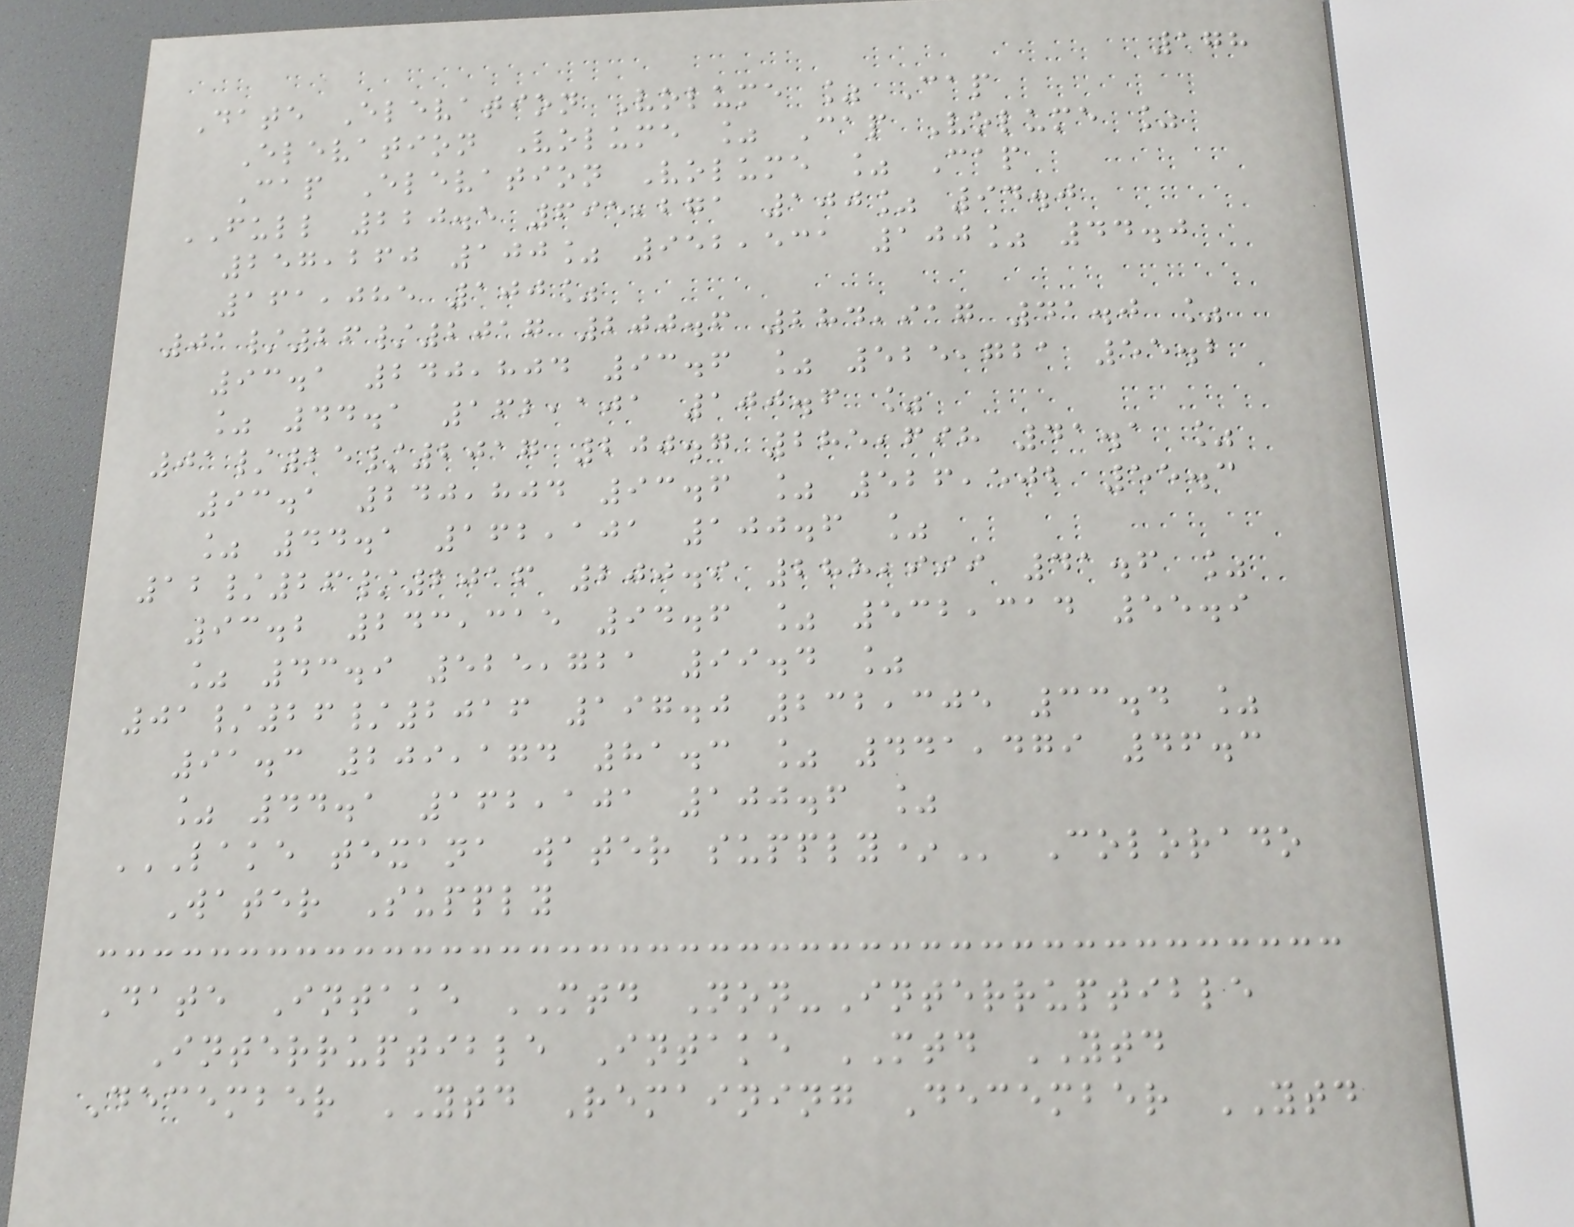178
Date Elevation Volume % Cap
Elevation Volume % Cap Volume %
Cap Elevation Volume % Cap
FULL 220.5 695,271 100% 94.0
257,260 100% 952,531 100% 44.0
161,085 100%
01/26/2017 200.6 284,917 41.0 %
93.1 240,804 93.6 % 525,721 55.2
% 44.1 162,101 100.6 %
01/25/2017 200.7 285,698 41.1 %
93.1 240,804 93.6 % 526,502 55.3
% 44.1 162,101 100.6 %
12/26/2016 200.9 288,999 41.6 %
93.2 243,315 94.6 % 532,314 55.9
% 43.9 525,721 99.4 %
01/26/2016 197.0 232,305 33.4 %
91.3 209,174 81.3 % 441,479 46.3
% 44.1 162,101 100.6 %
LAKE TEXANA WATER SUPPLY* Colorado
Water Supply
Date Intake MTD Non-Interruptible
Interruptible Intake MTD YTD
December YTD Remaining December YTD
